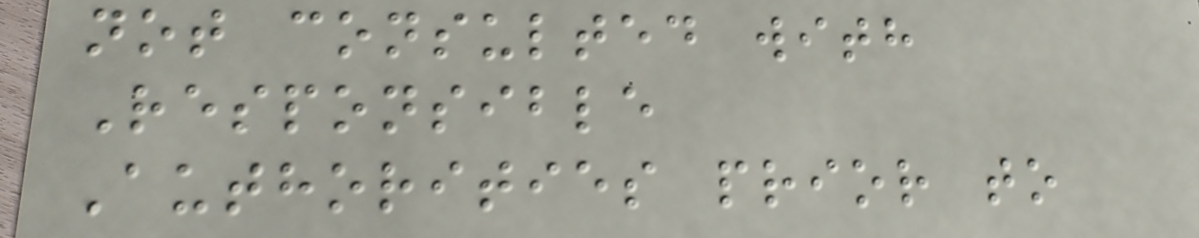not consulted with
Responsible
Authorities prior to
